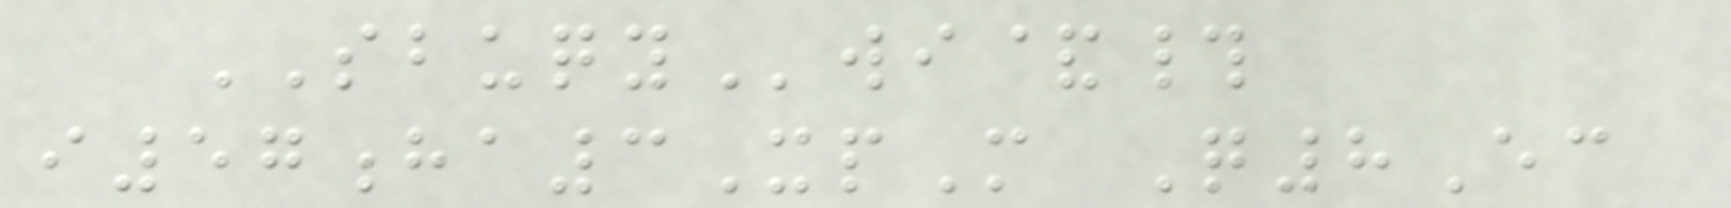SBUQYwi&#
i57ha3XpM Q8Ec
